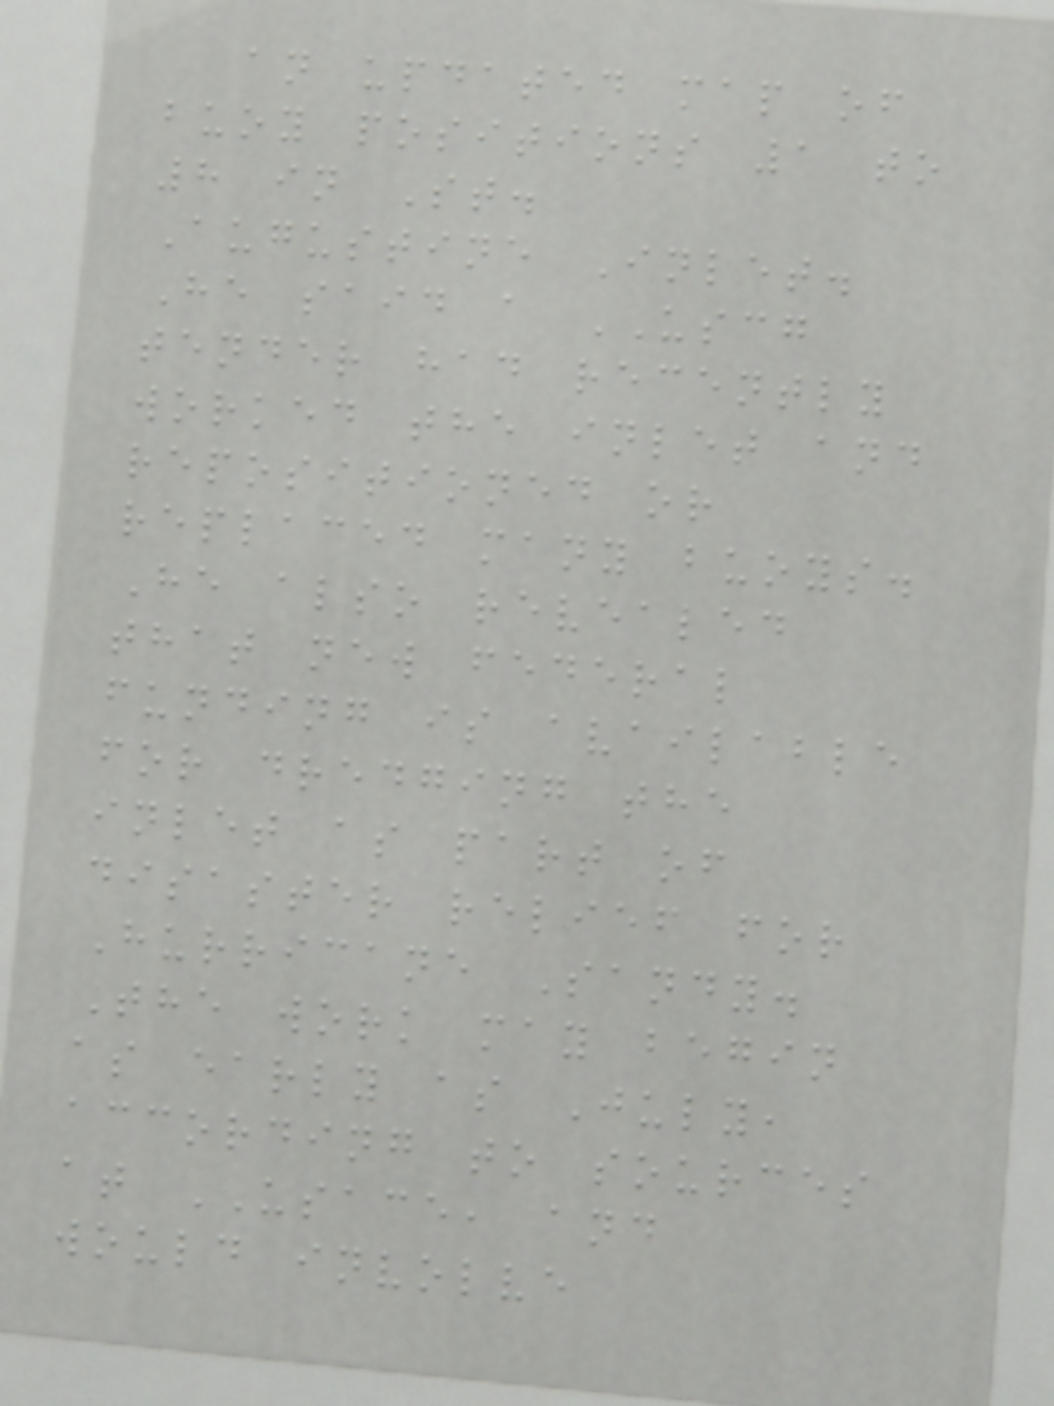an updated map of
buoy positions 1 to
8 in St.
Augustine Inlet.
He said a USCG
tender had recently
worked the inlet and
repositioned or
replaced many buoys.
He also revealed
that new federal
funding is available
for dredging the
inlet as part of
disaster relief for
Hurricane Sandy.
The work may begin
as early as July,
according to sources
at USACE, and
would involve
